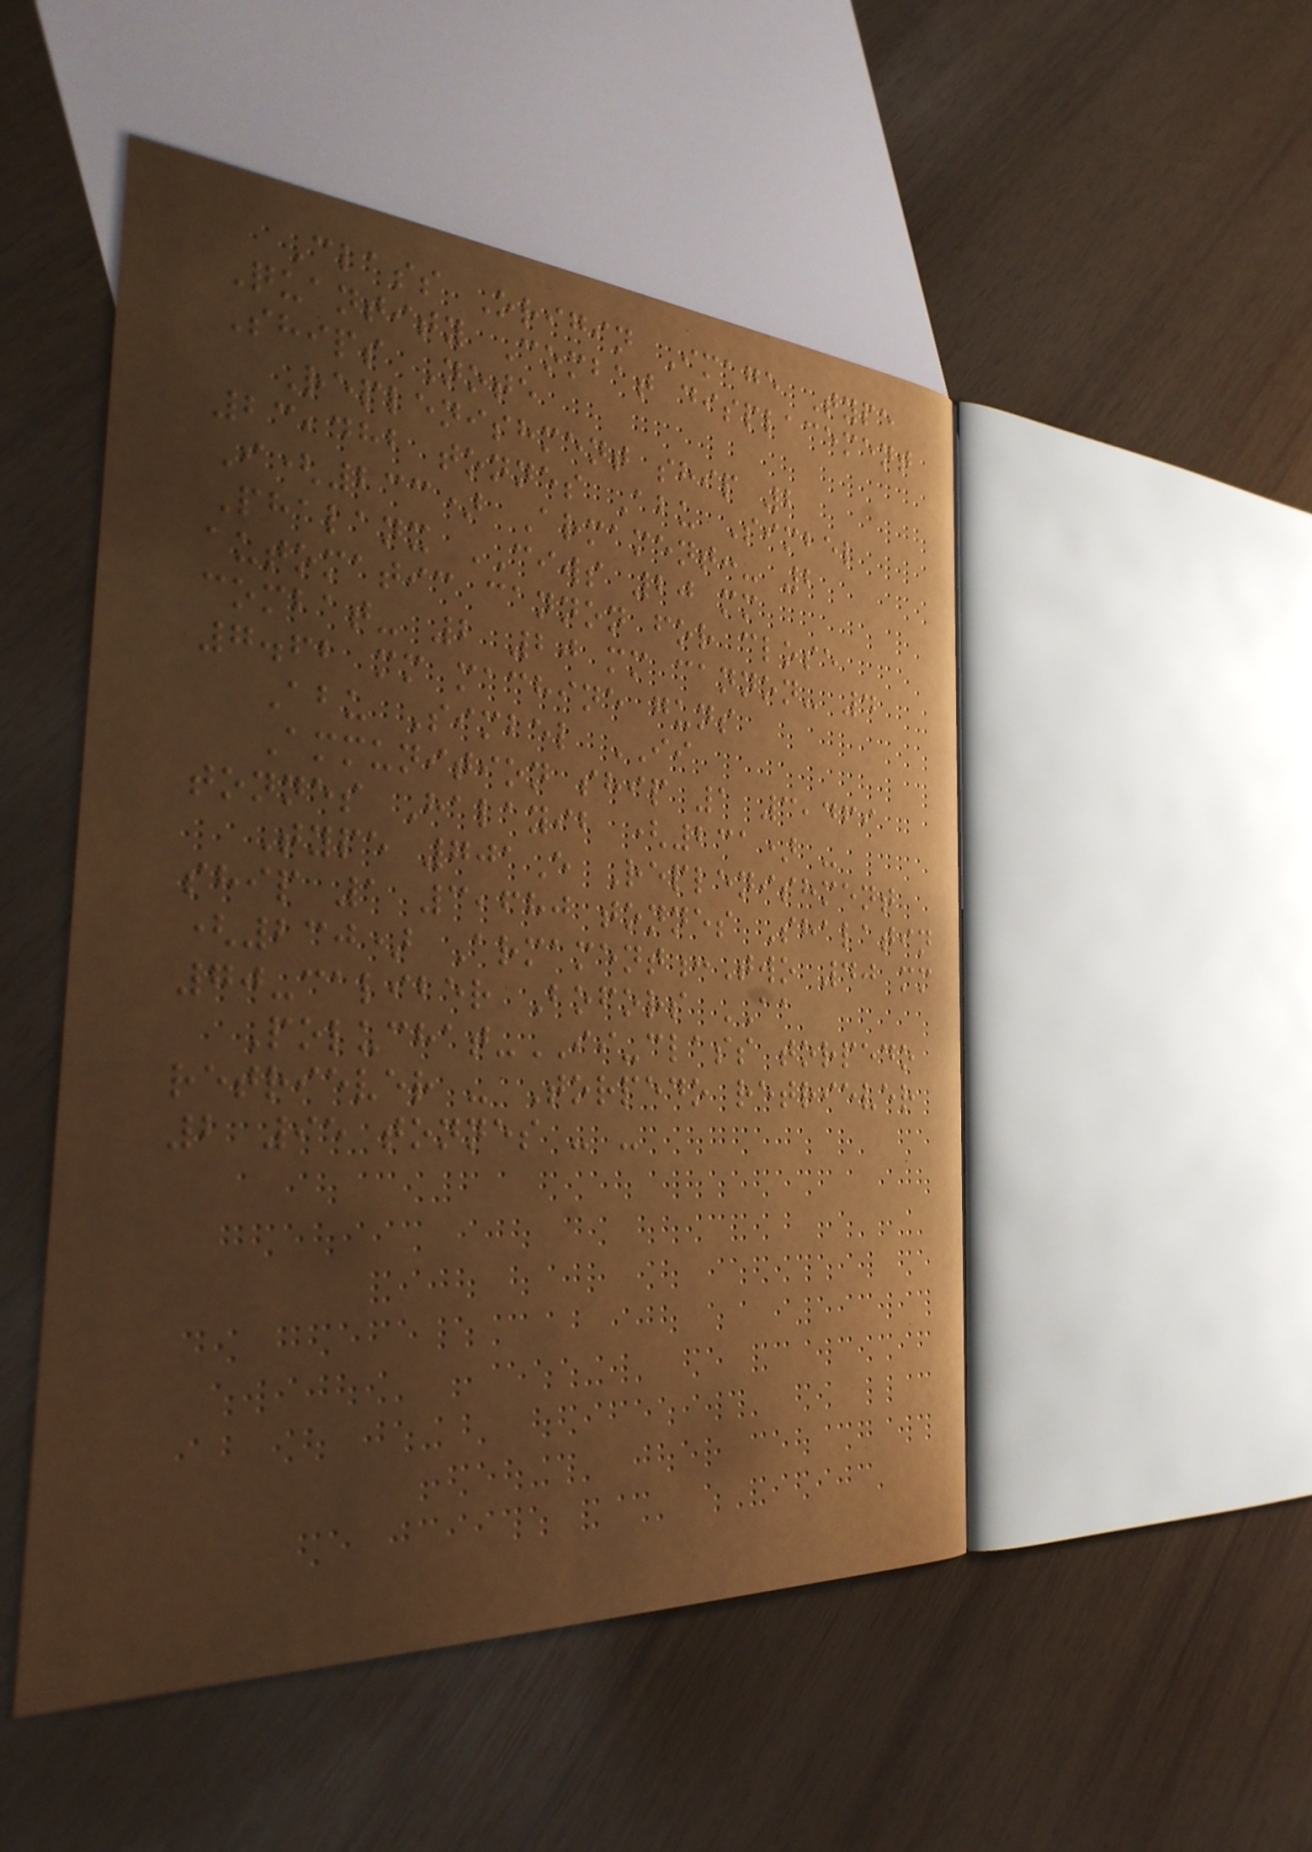Class Origin Image Type
Quantity Combat displacement
Ships Note
Replenishment ship 2
23,482 tonnes Abu Simbel
I(233) Armament:- 2
Phalanx CIWS 20 mm
automatic cannon for close
combat- 2 20 mm cannon- 4
7.62 mm machine guns
Abu Simbel II
Ammunition ship 1 3,469
tonnes Halayib (231) -
Type 701E Replenishment
ship 1 3,680 tonnes Shalatin
(230) Armament:Two 40 mm
70-caliber Bofors AA
Poluchat-II-class torpedo
retriever - Torpedo retriever
2 95 tonnes - -
